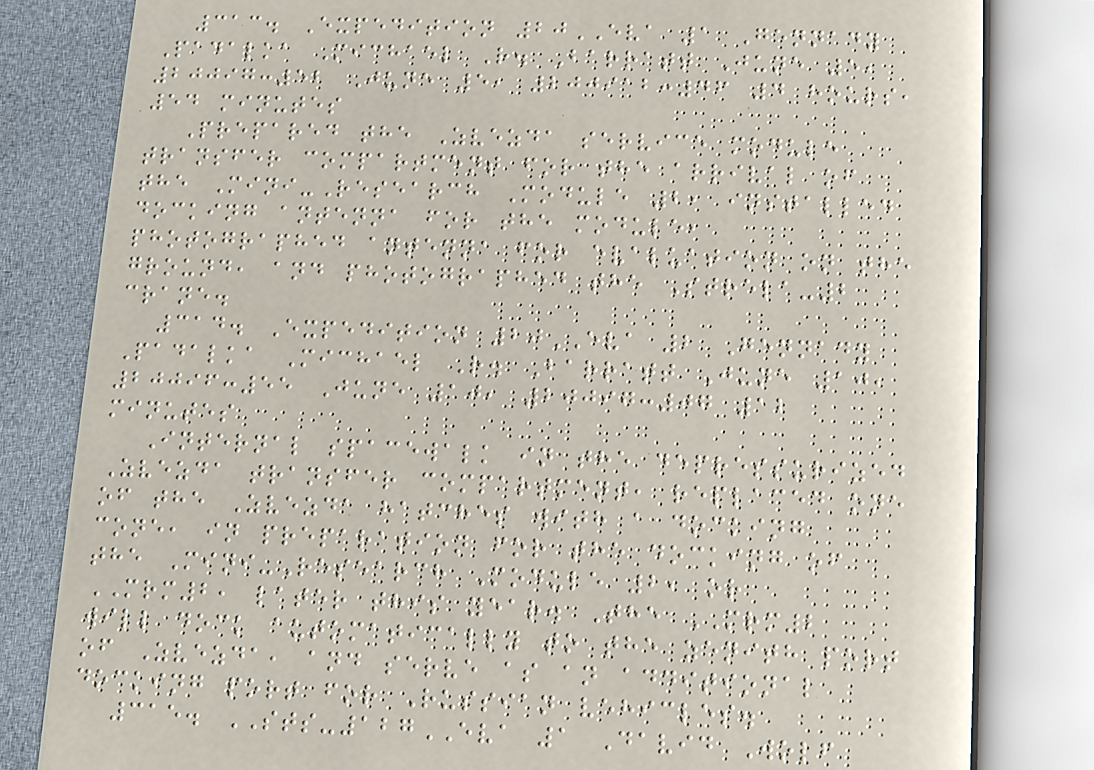313. Expedition 20EVA 1 Gennady
Padalka Michael R. Barratt June 5,
20097:52 June 5, 200912:46 4 hours,
54 minutes
Prepared the Zvezda service module
transfer compartment for the arrival of
the Mini-Research Module 2, installed
docking antenna for the module,
photographed antenna for evaluation on the
ground, and photographed the Strela-2
crane.
314. Expedition 20EVA 2 Gennady
Padalka Michael R. Barratt June 10,
20096:55 June 10, 20097:07 12
minutes
Internal spacewalk in the depressurized
Zvezda transfer compartment, replaced one
of the Zvezda hatches with a docking
cone, in preparation for the docking of
the Mini-Research Module 2, or
MRM2, later this year. The MRM2
will dock automatically to the zenith port
of Zvezda, and serve as an additional
docking port for Russian vehicles.
315. STS-127EVA 1 David Wolf
